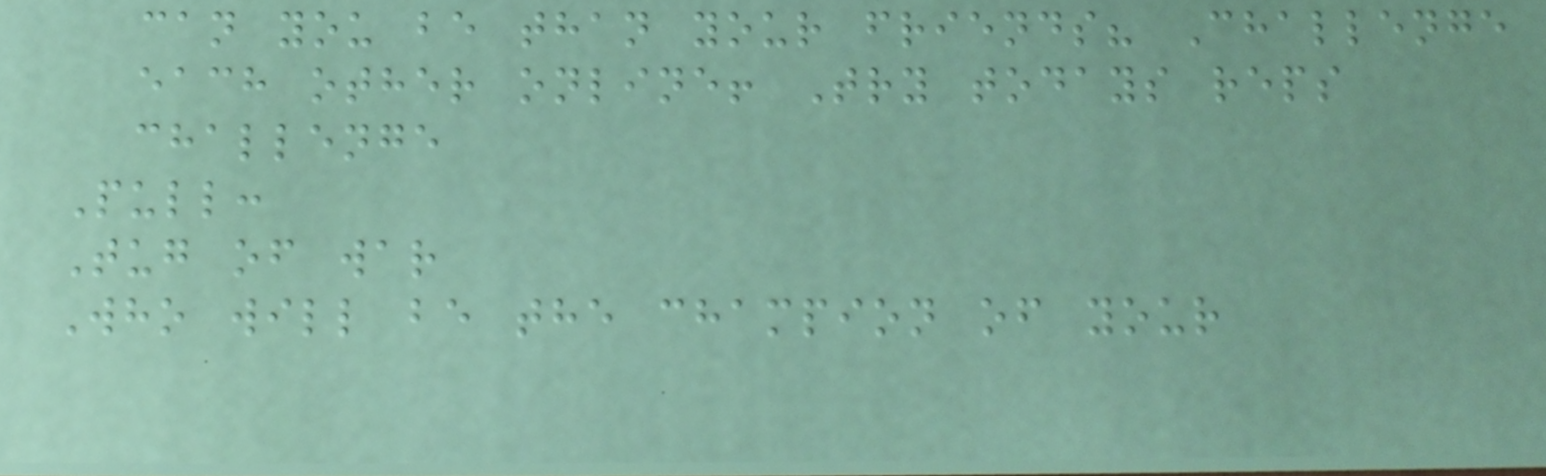can you be than your friends? Challenge
each other online! Try todays reps
challenge
Pull:
Tug of war
Who will be the champion of your
